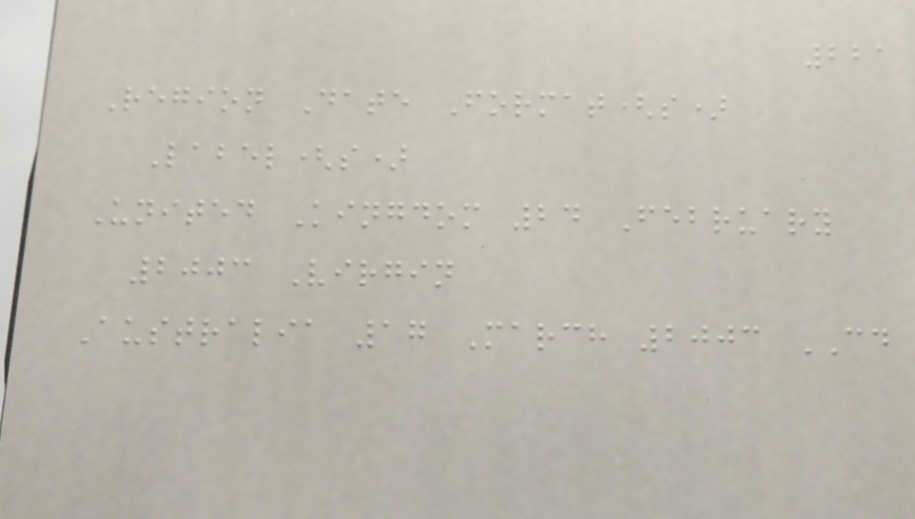221
Region Date Format(s)
Label(s)
United Kingdom 24 February
2003 Virgin
Australia 17 March 2003 CD
